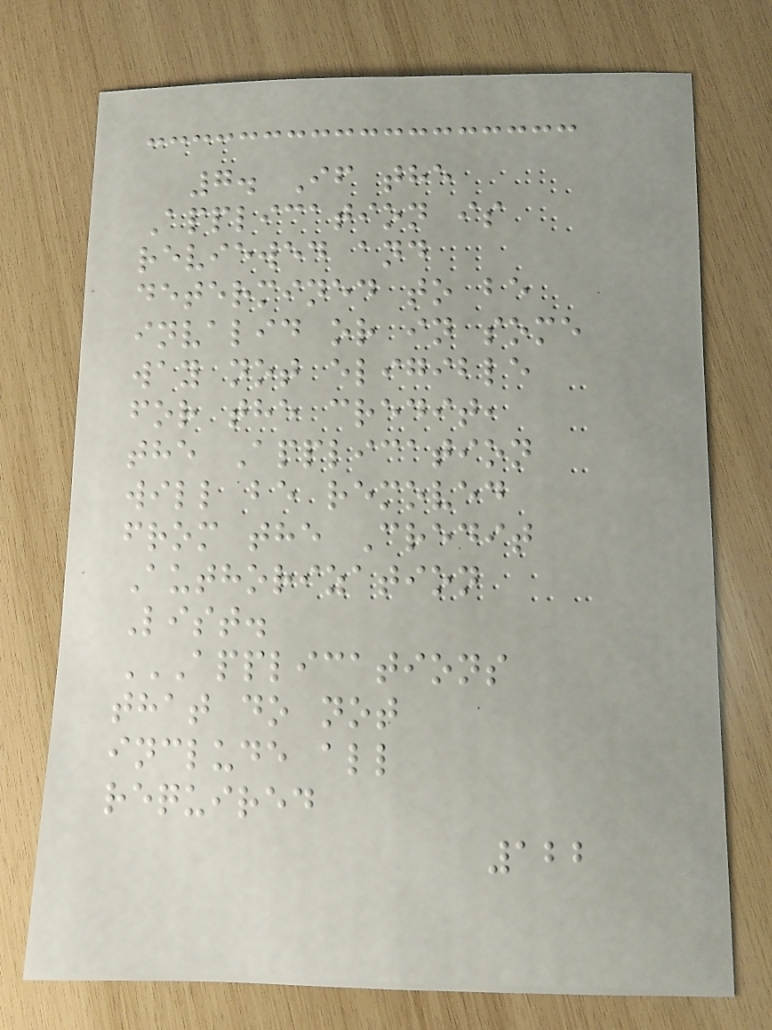7. If the
Application is
reviewed and
determined to be
invalid or in some
way not eligible
for the credit,
the Application
will be removed
from the Credit
Authorization
List.
APPLICATIONS
THAT DO NOT
INCLUDE ALL
REQUIRED
122
